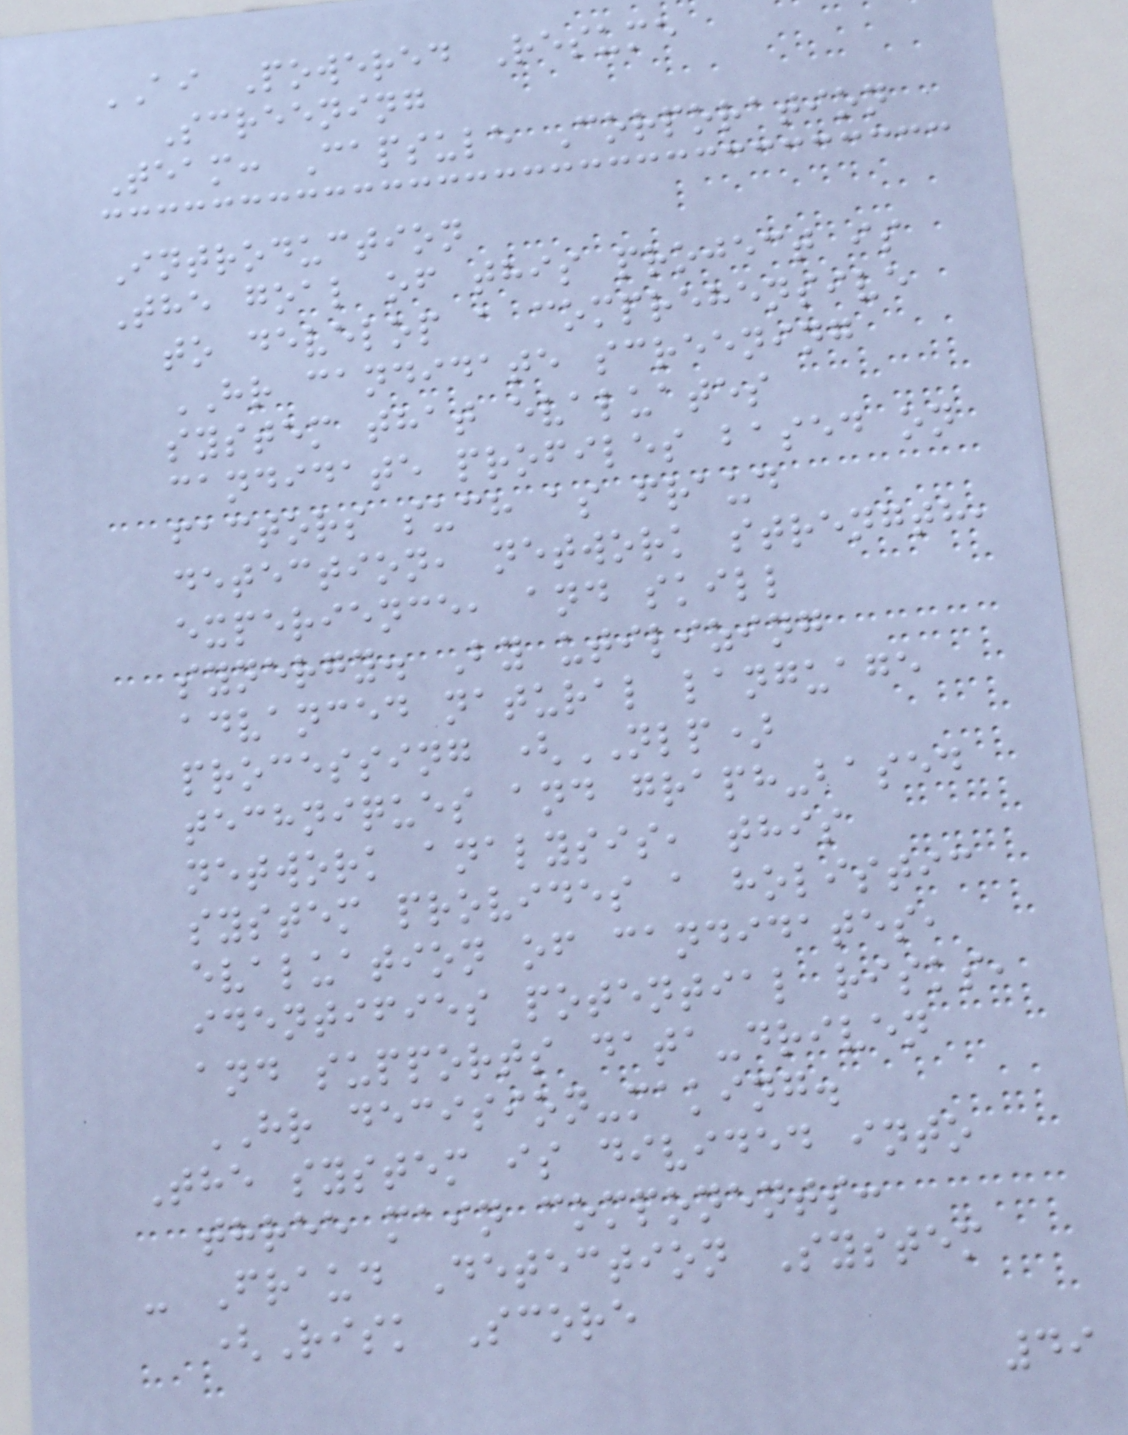AI Powered Resume
Screening
Team: Capsule Corporation
Introduction
The goal of this project is
to develop a comprehensive
HR candidate screening
system that evaluates
candidate profiles based on
factors such as fraud
detection, network strength,
experience, and skill
synergy. By utilizing
advanced natural language
processing (NLP)
techniques and graph-based
network analysis, this
system provides a holistic
evaluation of candidates,
identifies potential risks,
and supports data-driven
HR decision-making.
The system is divided into
three main components:
- Fraud Detection System
(Risk Score
49
